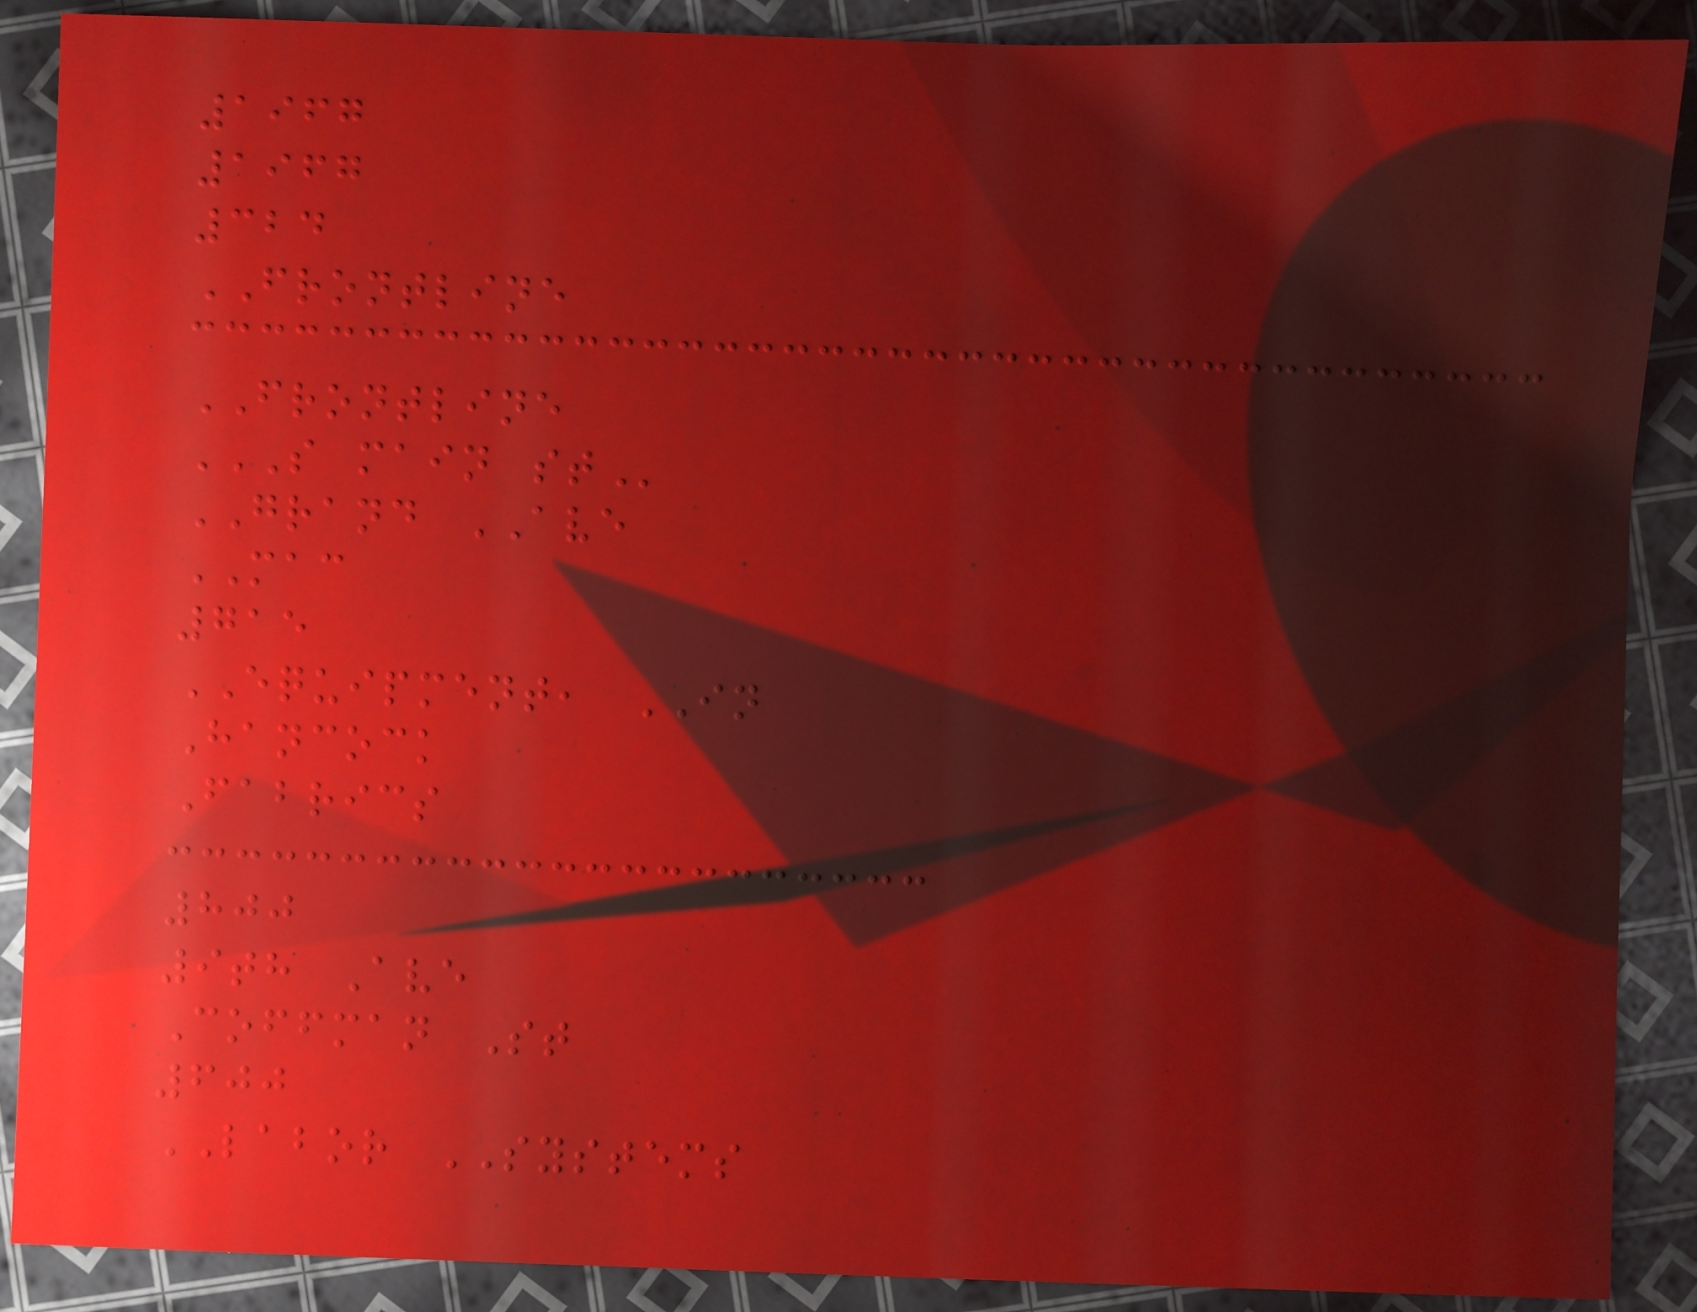1967
1967
324
FRONTLINE
FRONTLINE
S MAIN ST
GRAND AVE
MAC
715
EQUIPMENT, IN
Hancock
Fabrics
800
9th Ave
Coffman St
600
LABOR SYSTEMS
